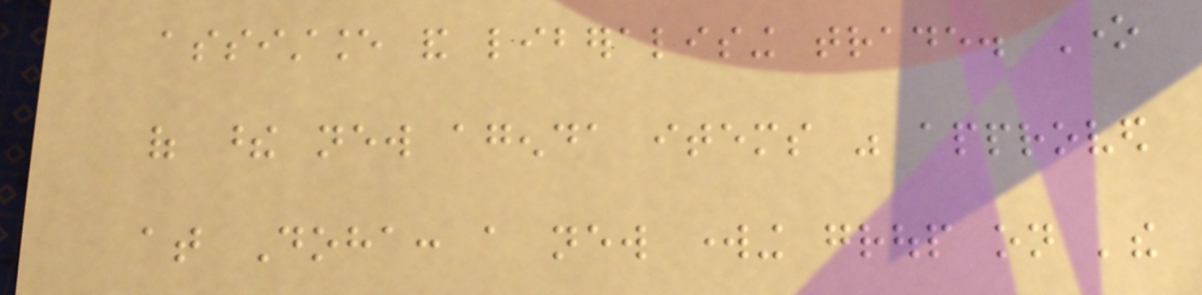assistance and liberalising trade. One
of these new agenda items was approved
at Doha: a new working group on 'the
